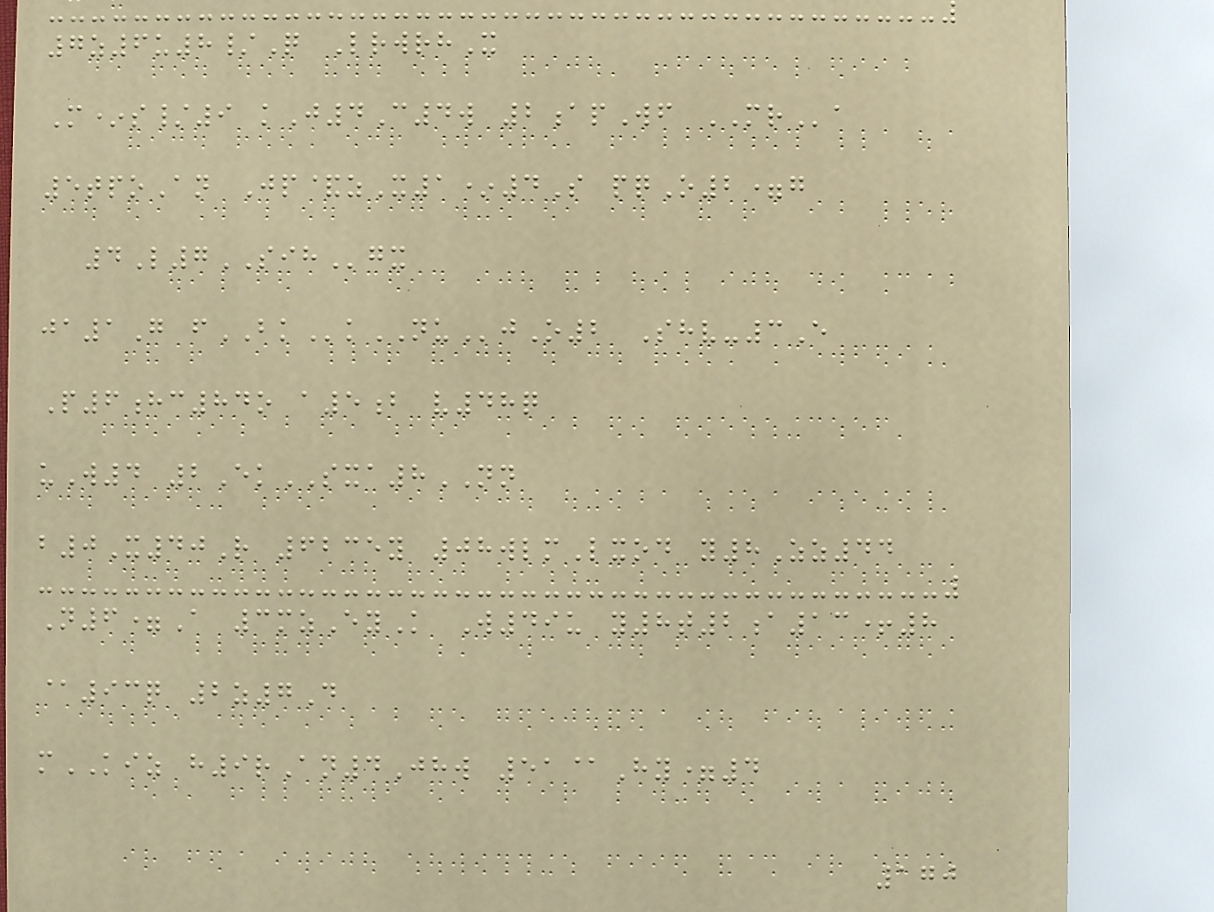7z6u8/Q LrwrhX
M*s/9 kJ4C4w 2apWf MRa
5tpoAn Jp&zX1*4S pqO2=g
4L7SIHgx
ja1G fBKkNUjO2 Shv-3E
P6hc84o a5b v48q
uW4 2EkSXA8NN
b0X40R 6235y 08wlmLxod y8Zz44
N6=A 3mzEyK W49u y8t2a13+8
@93q 2z7D
mKIZ h9rAn4Jhw 51@Hy=4
170
